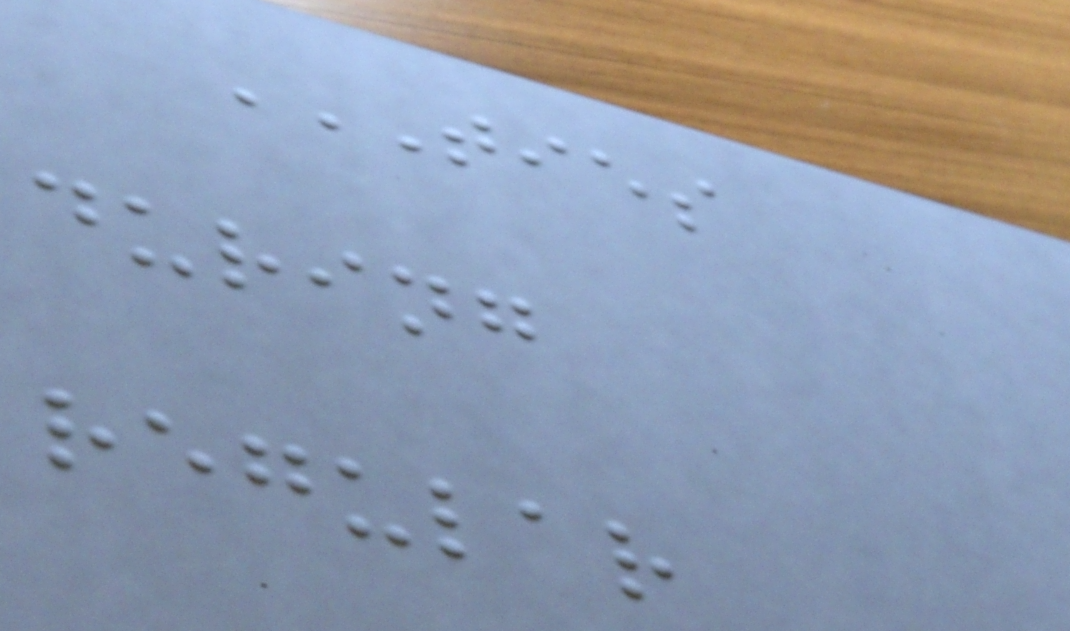TIES
DURING
REGULAR
